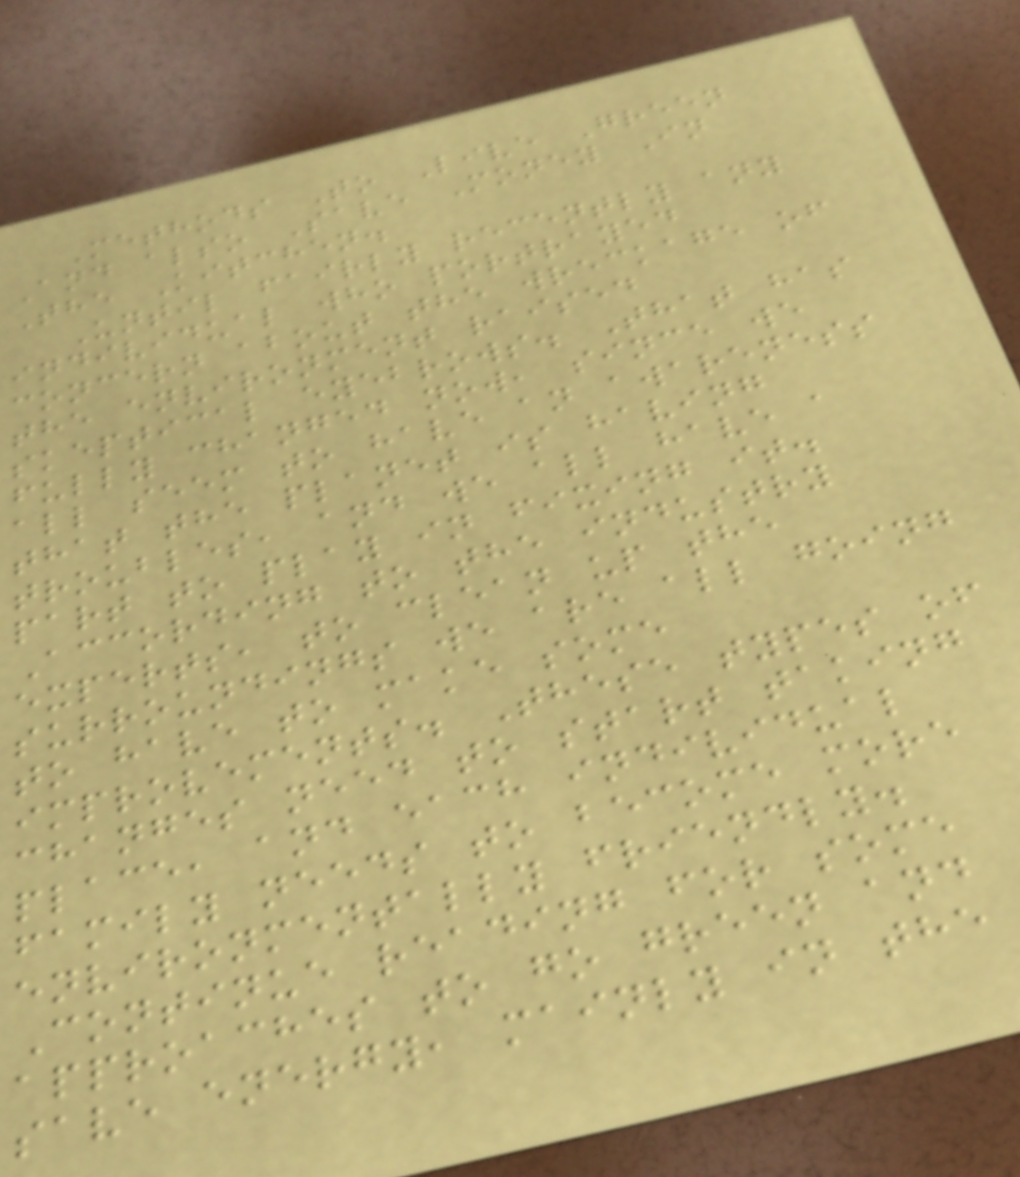Methods To Live Green
And also Save Money In
The Kitchen.
Until fairly recently any
individual who portrayed
concern about the wreckage of
the environment raised
skeptical eyebrows. That has
fully changed now, since we
all seem to have an awareness
that the planet is having
troubles, and we all have a
part to play in fixing it.
According to the industry
experts, to clean up the
surroundings we are all going
to have to make some
improvements. These types of
changes need to start taking
place, and each individual
family needs to become more
environmentally friendly.
Continue reading for some
approaches to go green and
save energy, mainly in the
